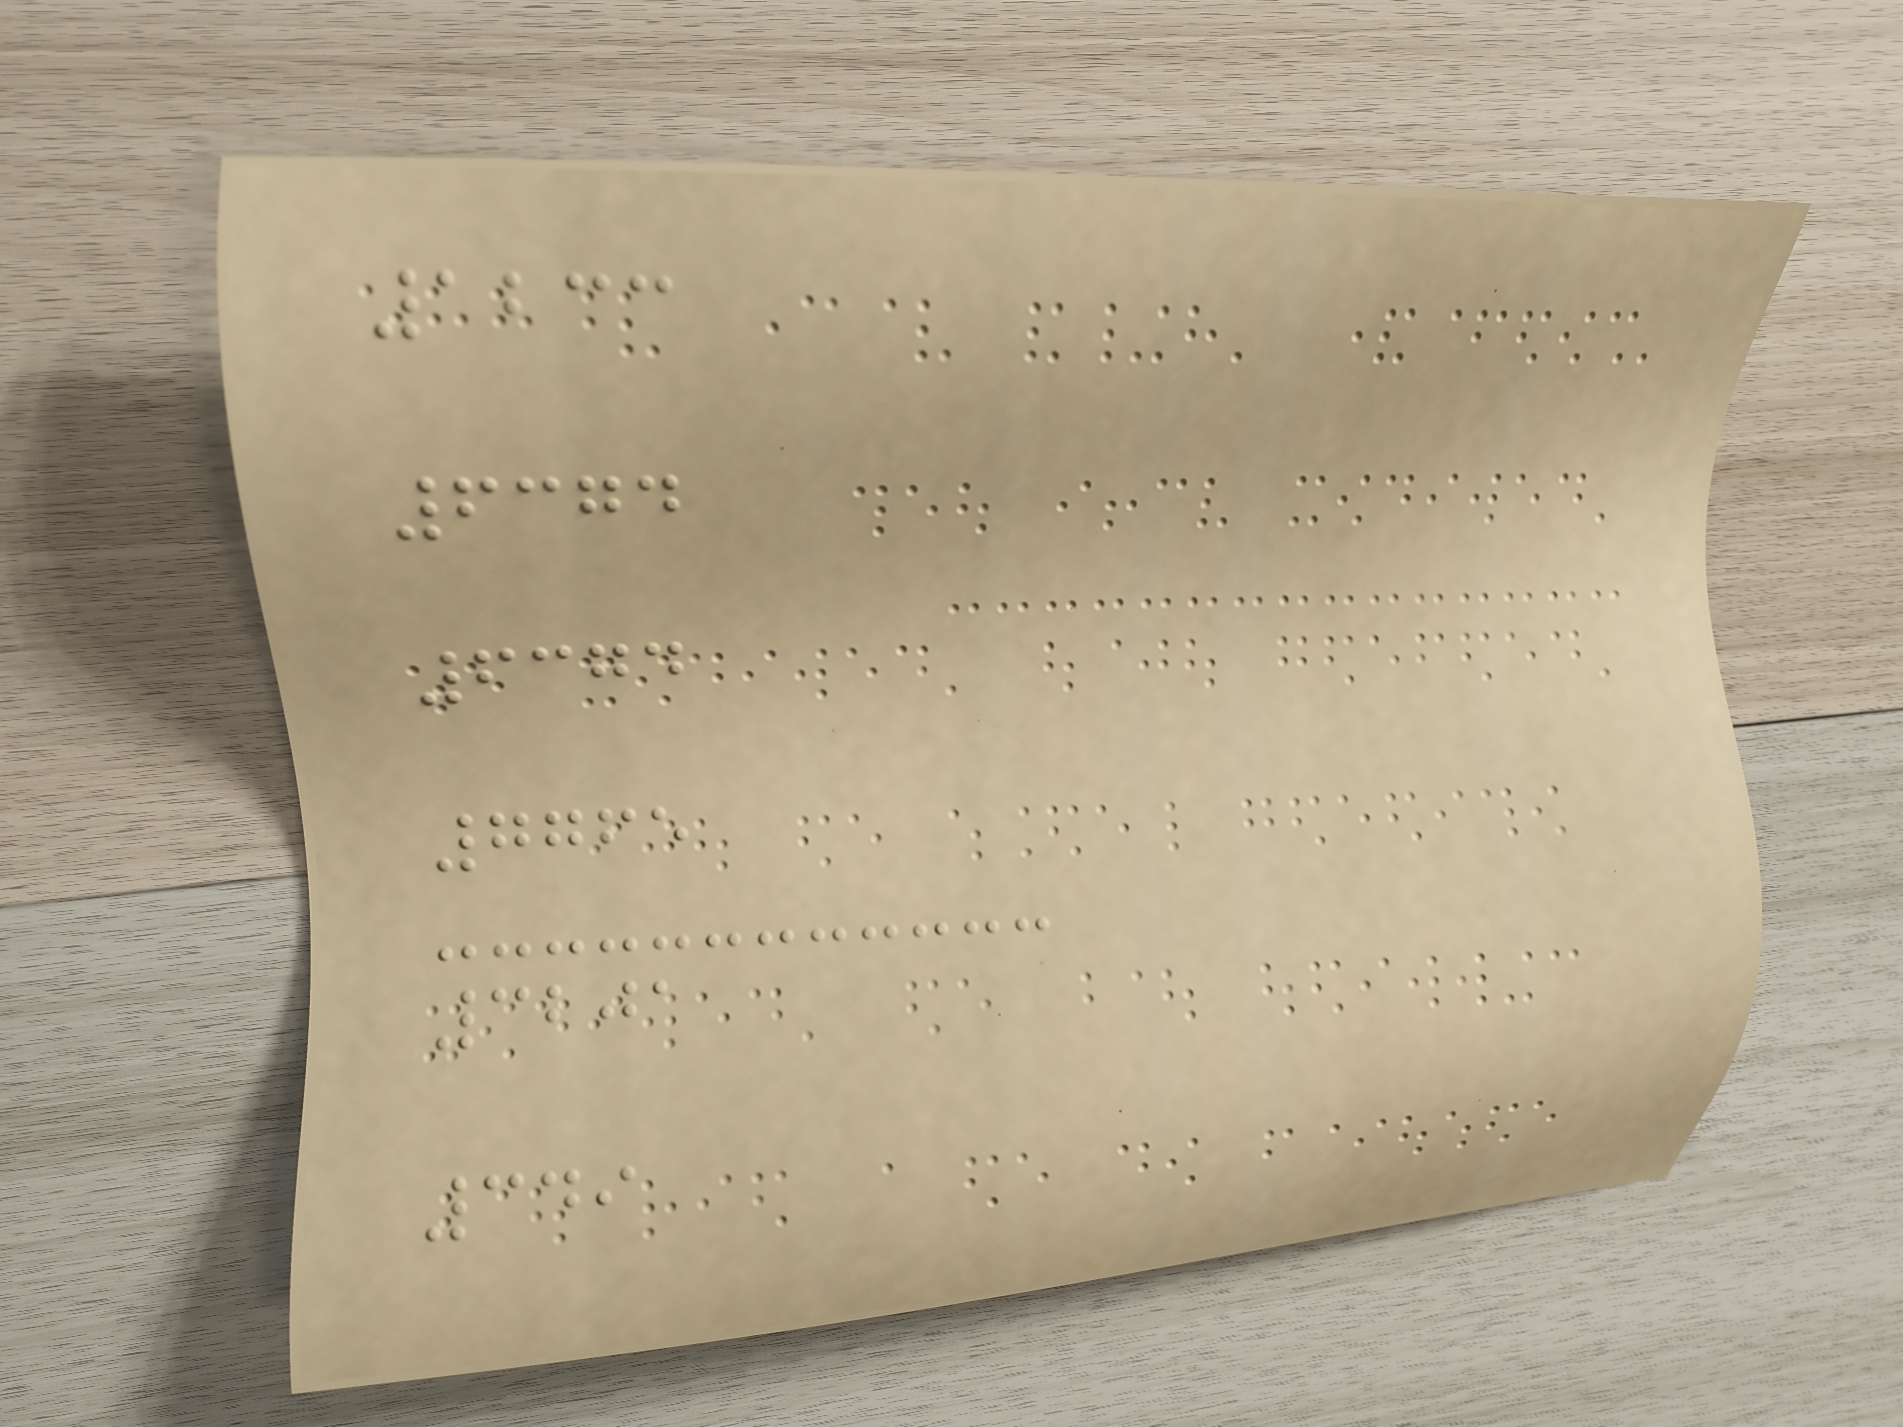1233
6374
6374
7765
3201
349
